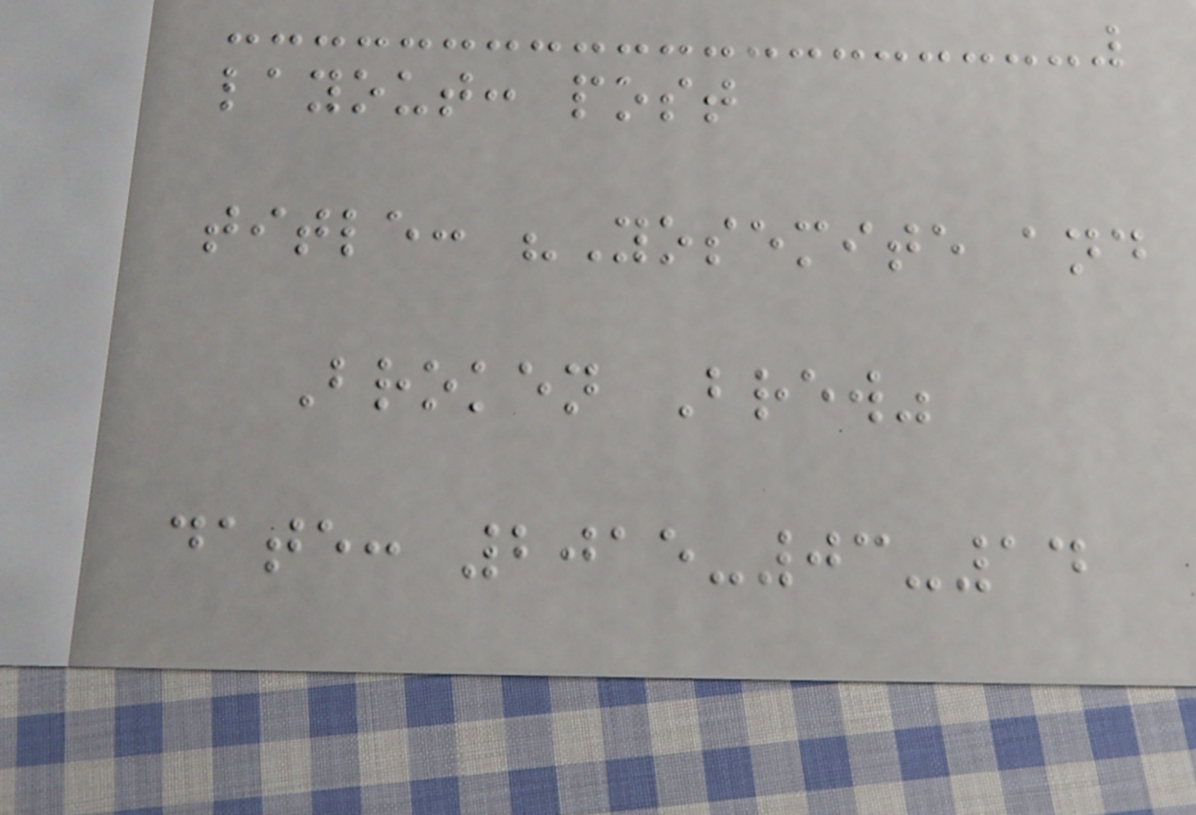layout: post
title: "Yosemite and
Broken Brew"
date: 2015-03-14
